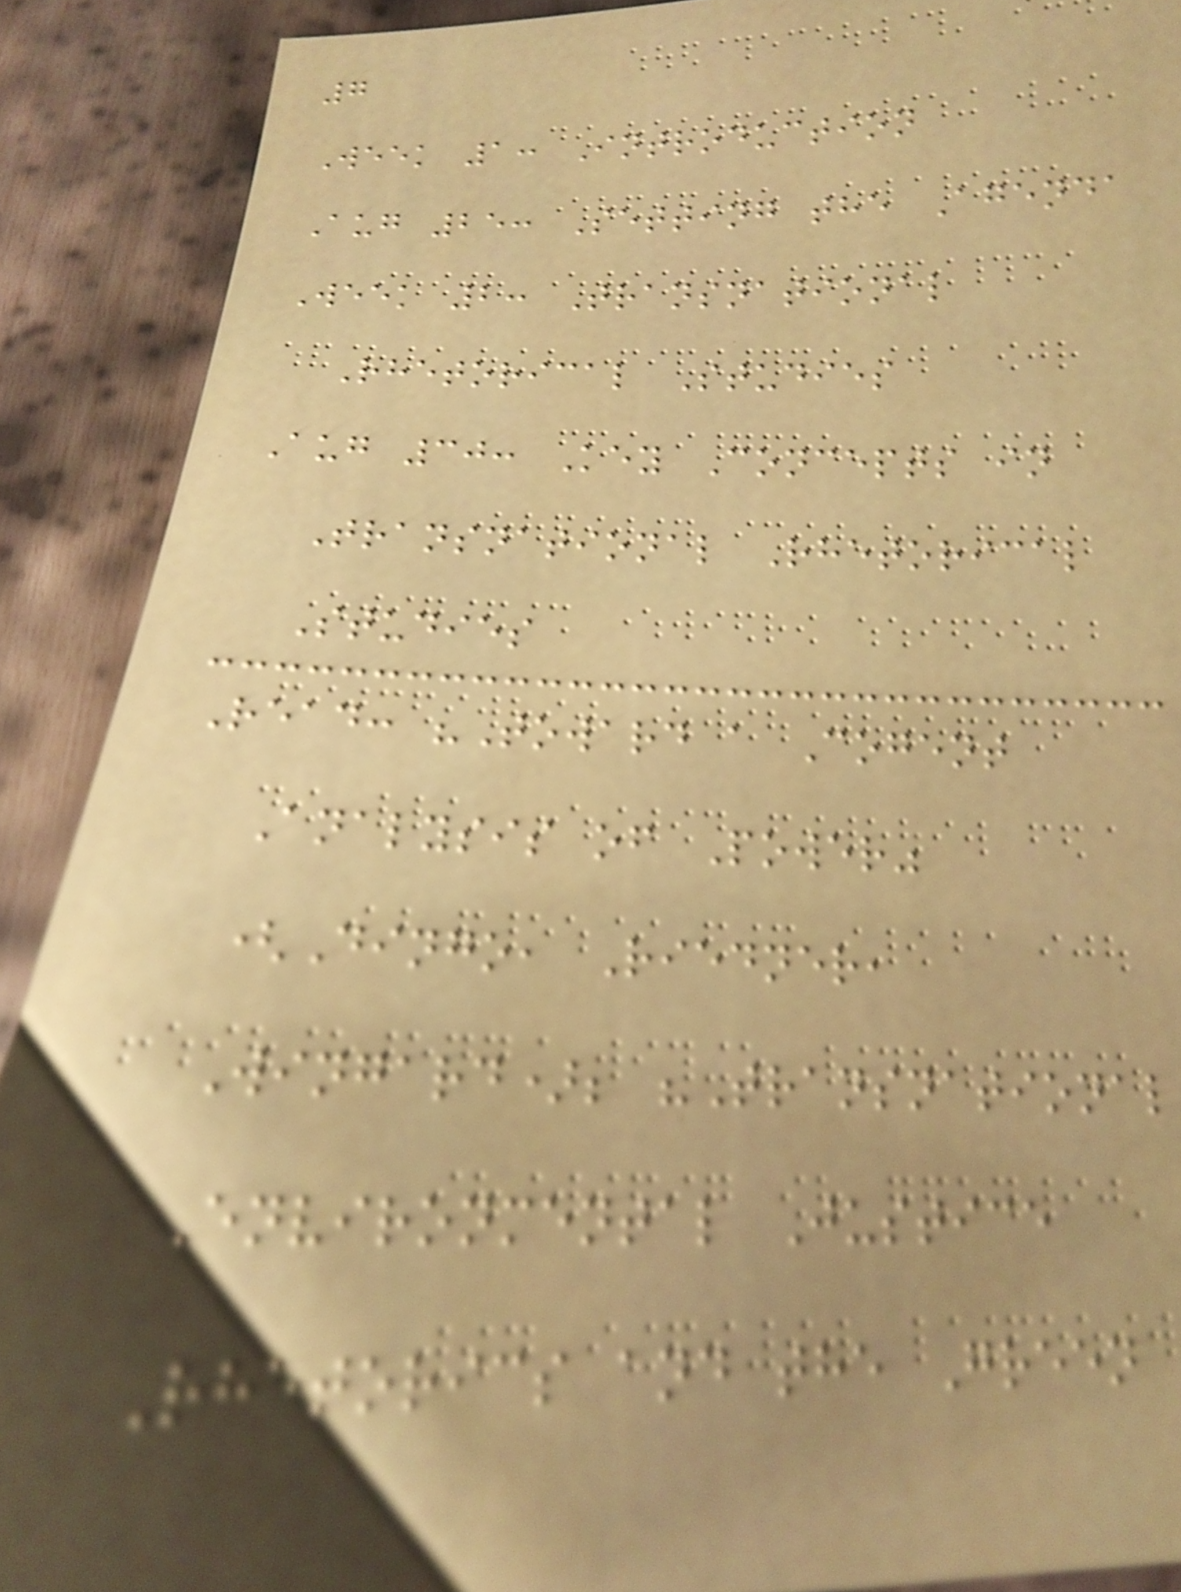7
Week 1: Introduction
Aug 25: Setting the Agenda
Week 2: Transnational
Rhetorical Studies
Aug 30: Key Concepts in
Transnational Rhetorical
Studies
Read: "Toward a Cogent
Analysis of Power"
(Dingo, Riedner,
Wingard); "Transnational
Environmental Justice
Rhetorics and the Green
